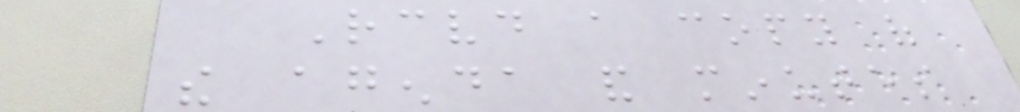Received a copy of
the agenda and minutes
